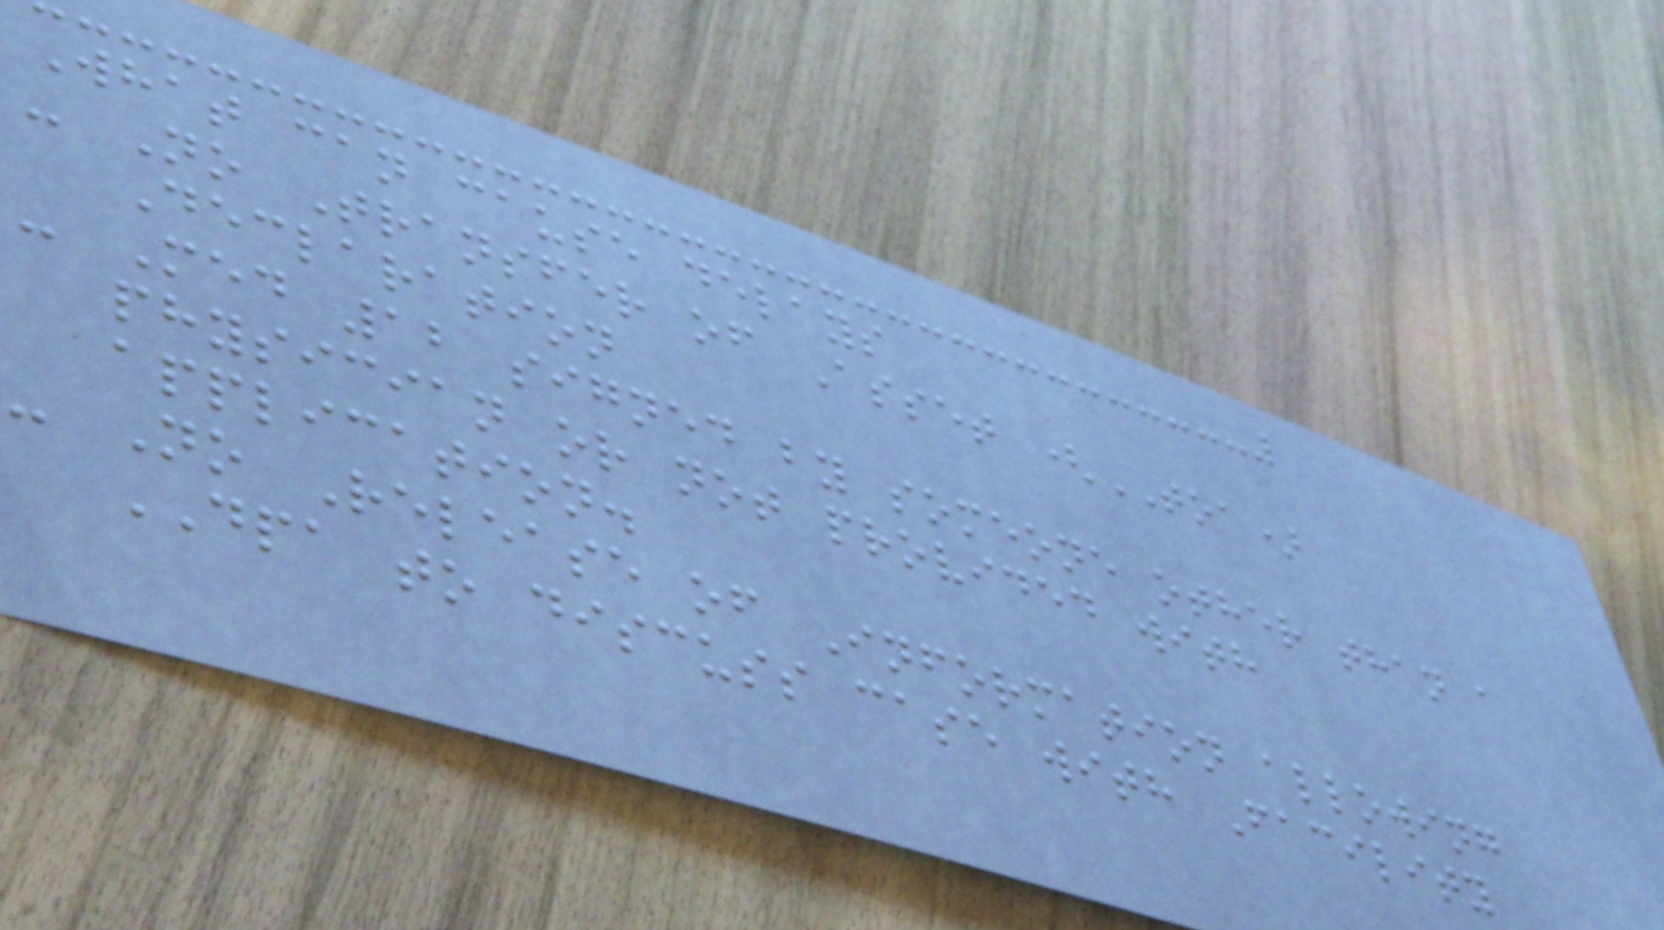What can cause delays
- No Transfer of Asset (TOA)
Declaration
- Med 12 signed by someone other than a
physician or not provided with
application.
- No Release of Information allowing
DPA to discuss case with Facility
